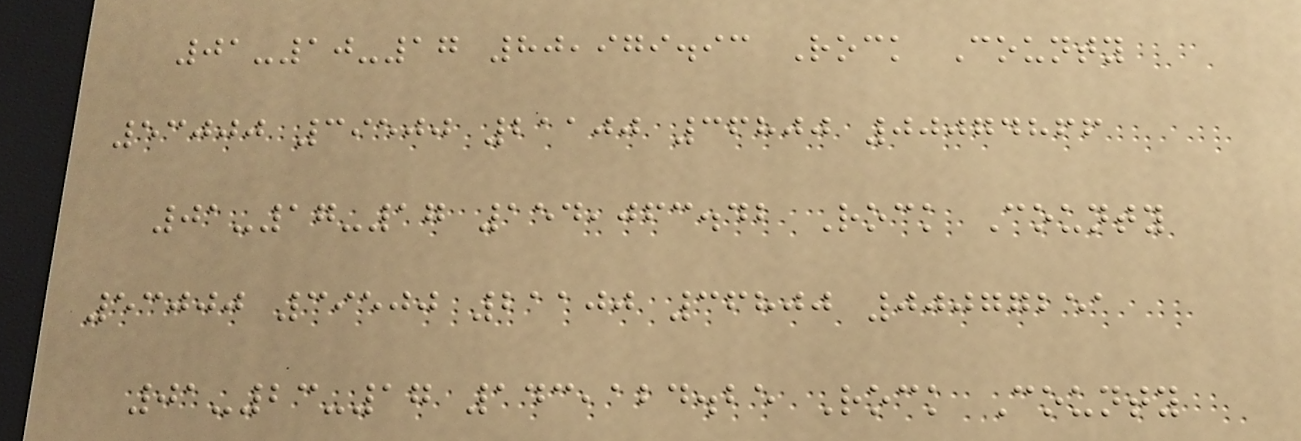01-10-17 80,979.93 Rock County
53000 39500 21100 36800 00074866
01-17-17 154,063.42 Rock County
53000 39500 21100 36800 00077251
01-23-17 143,124.25 Rock County
